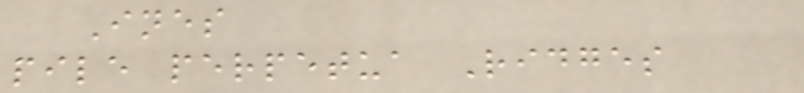Ines
pile perpetua Ridges
